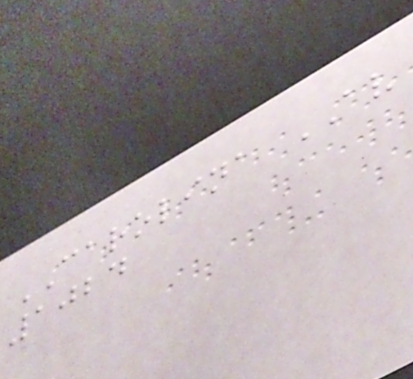CAROLINA AV
1024
